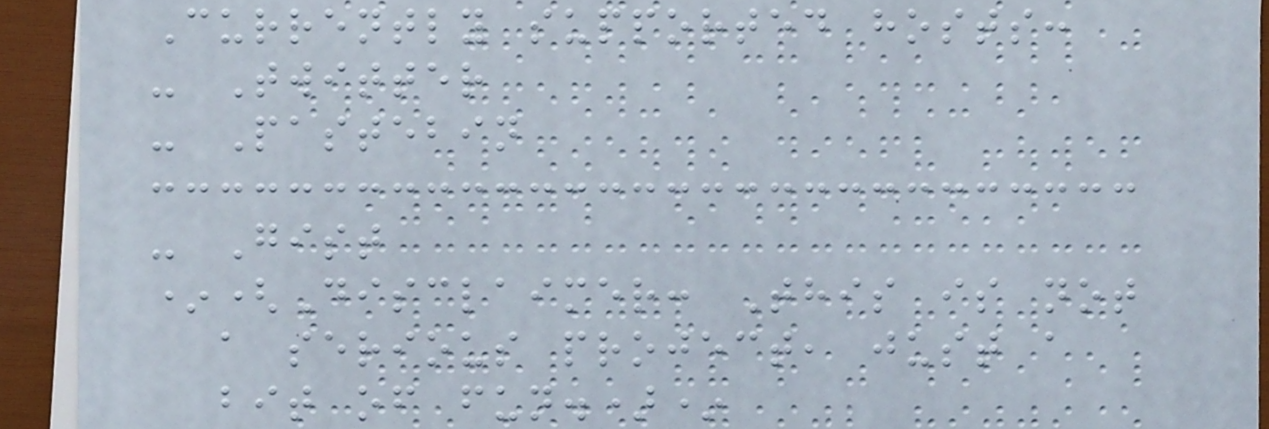Currently supported hosts:
- Twitter
- Pastebin
- Gist
*(Disclaimer: This is not
a serious project, just a
bit of fun.)*
